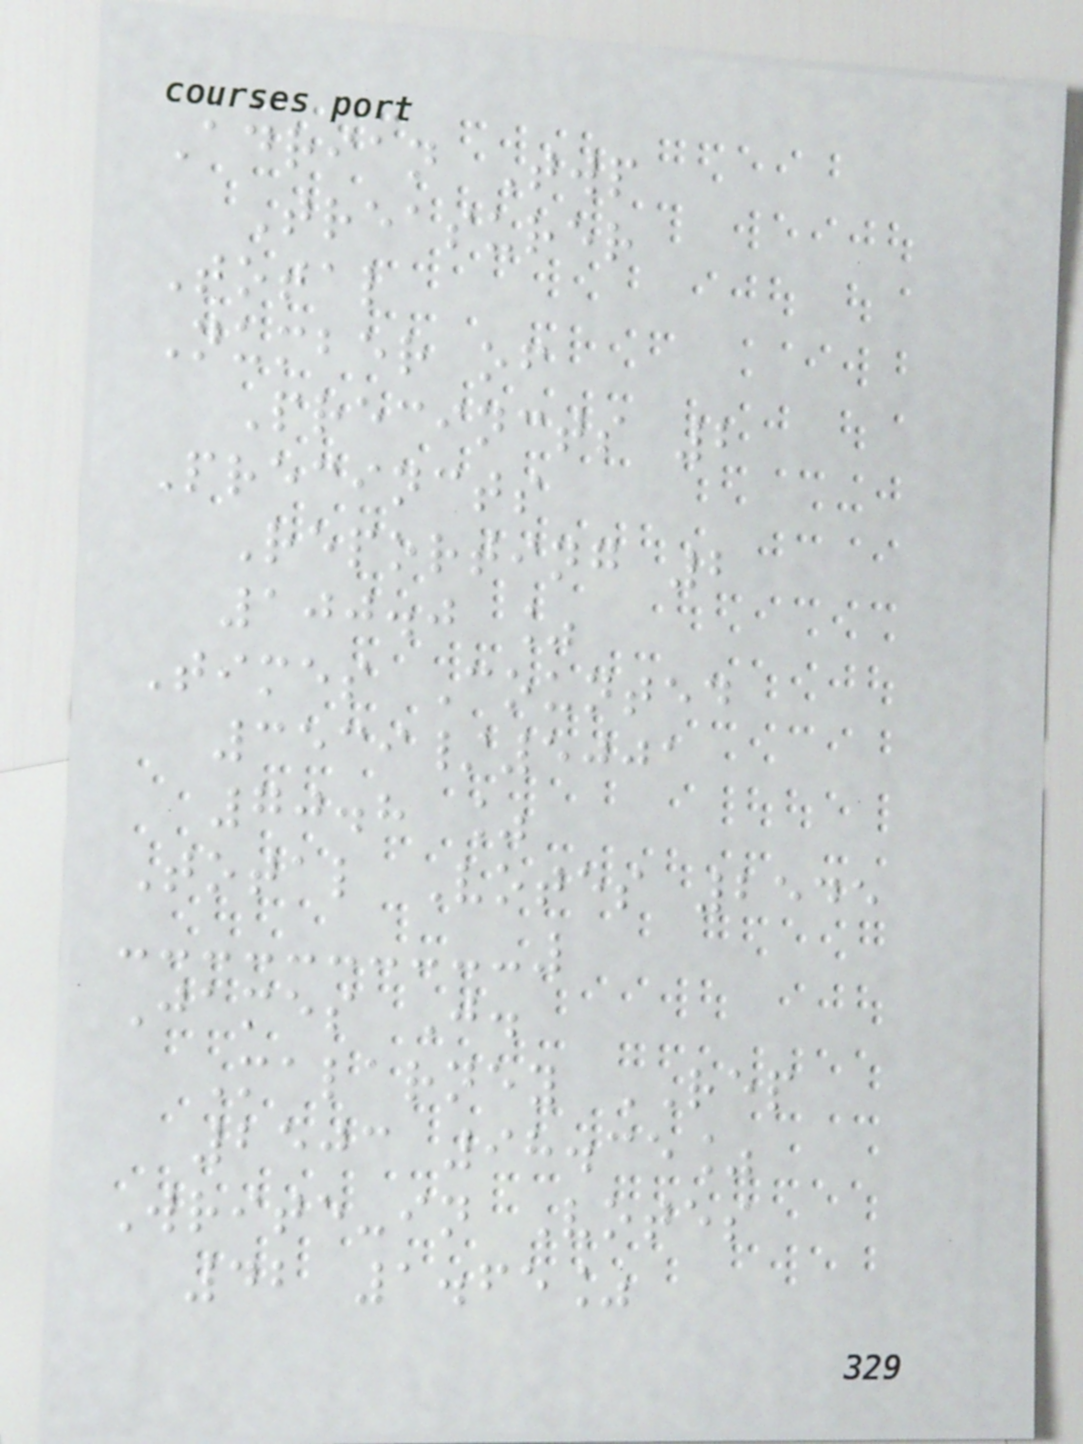Adrian Twp
Treasurer
Total
Number of
Precincts 2
Precincts
Reporting 2
100.0 %
Times Counted
3539/5001
70.8 %
Total Votes 2545
James J.
Malarney REP
2503 98.35%
Write-in Votes
42 1.65%
